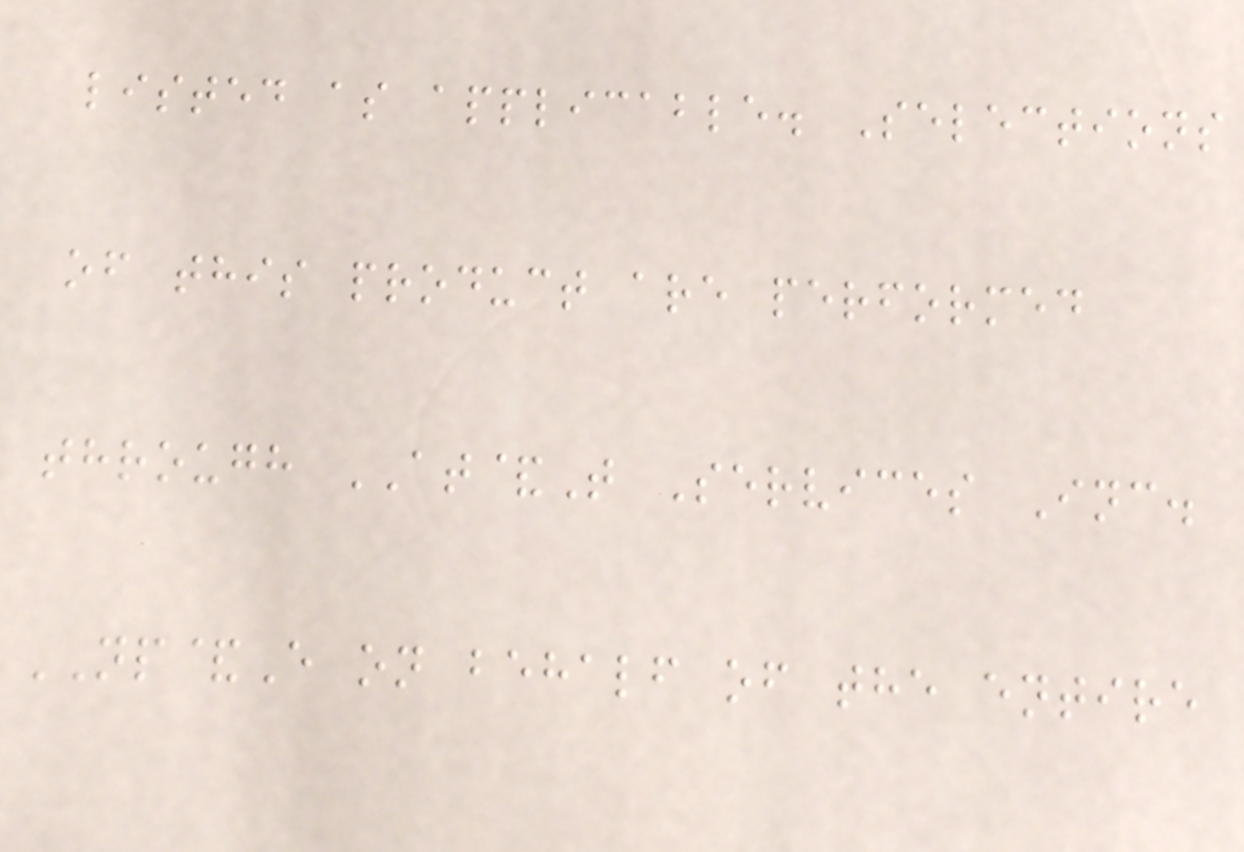listed as applicable. Selections
of this product are performed
through AT&T Services Inc.
NP&E on behalf of the entire
